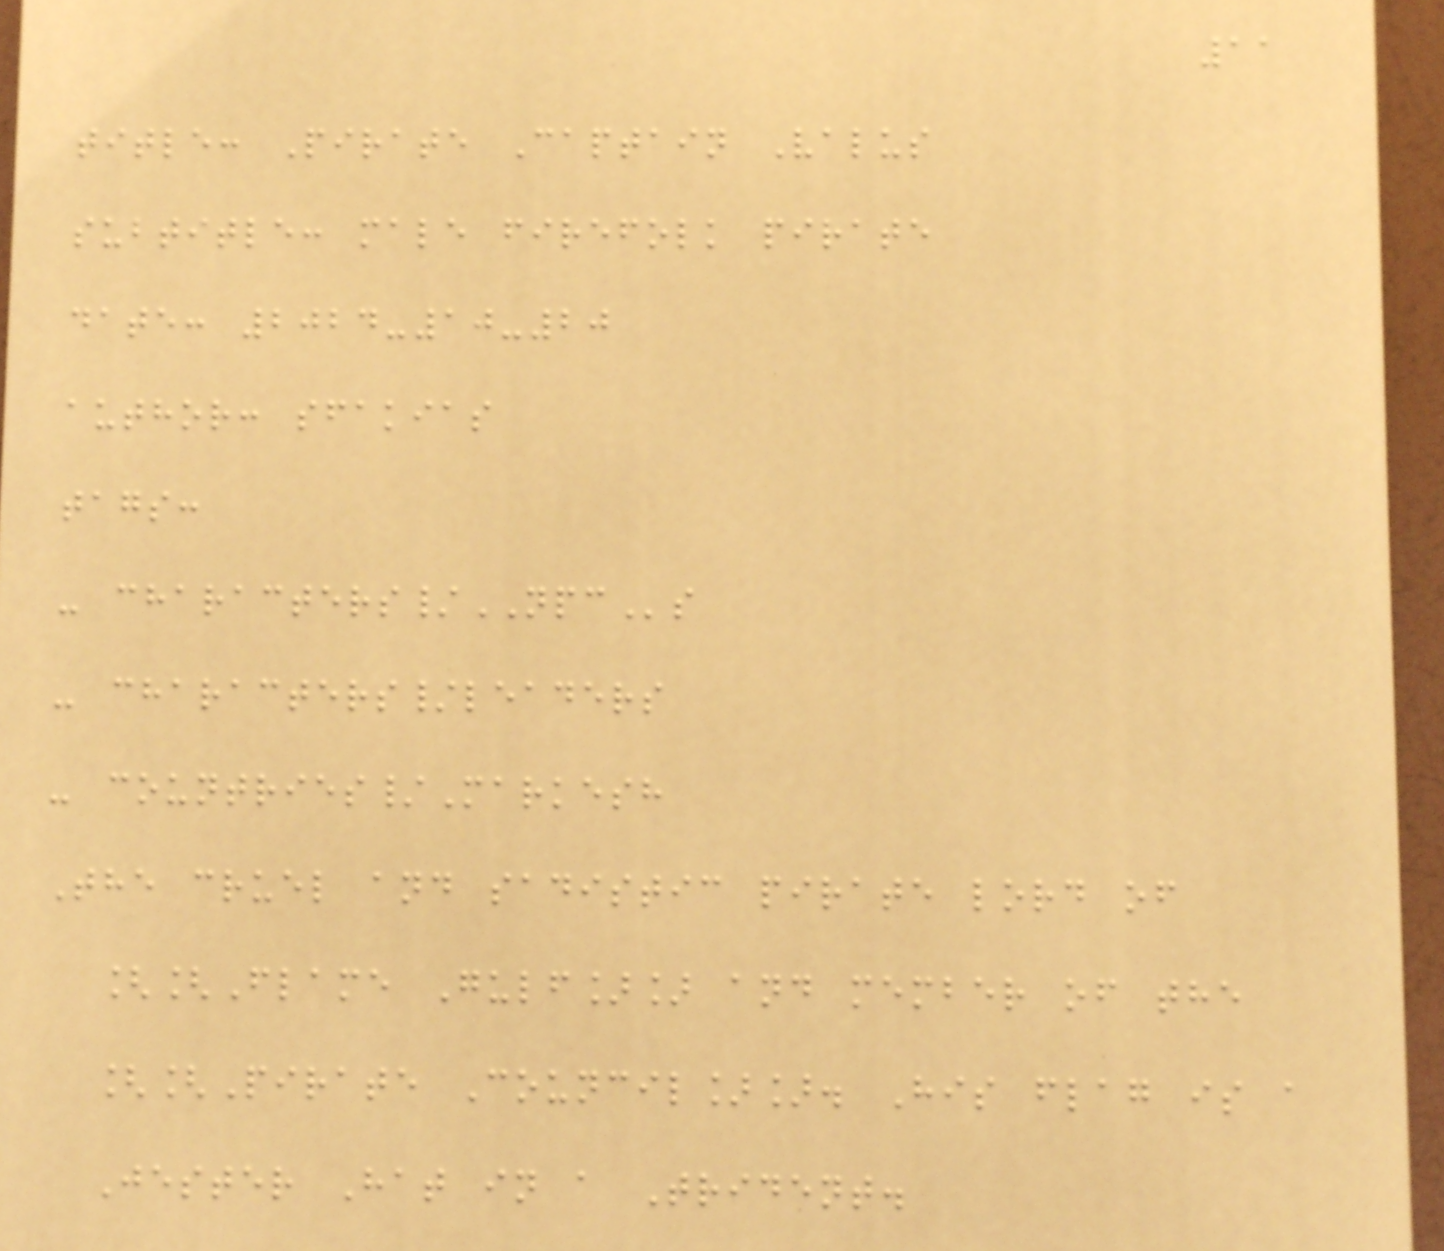11
title: Pirate Captain Valus
subtitle: male firefolk pirate
date: 2024-10-20
author: sfakias
tags:
- characters/NPCs
- characters/leaders
- countries/Markesh
The cruel and sadistic pirate lord of
[[Flame Gulf]] and member of the
[[Pirate Council]]. His flag is a
Jester Hat in a Trident.
